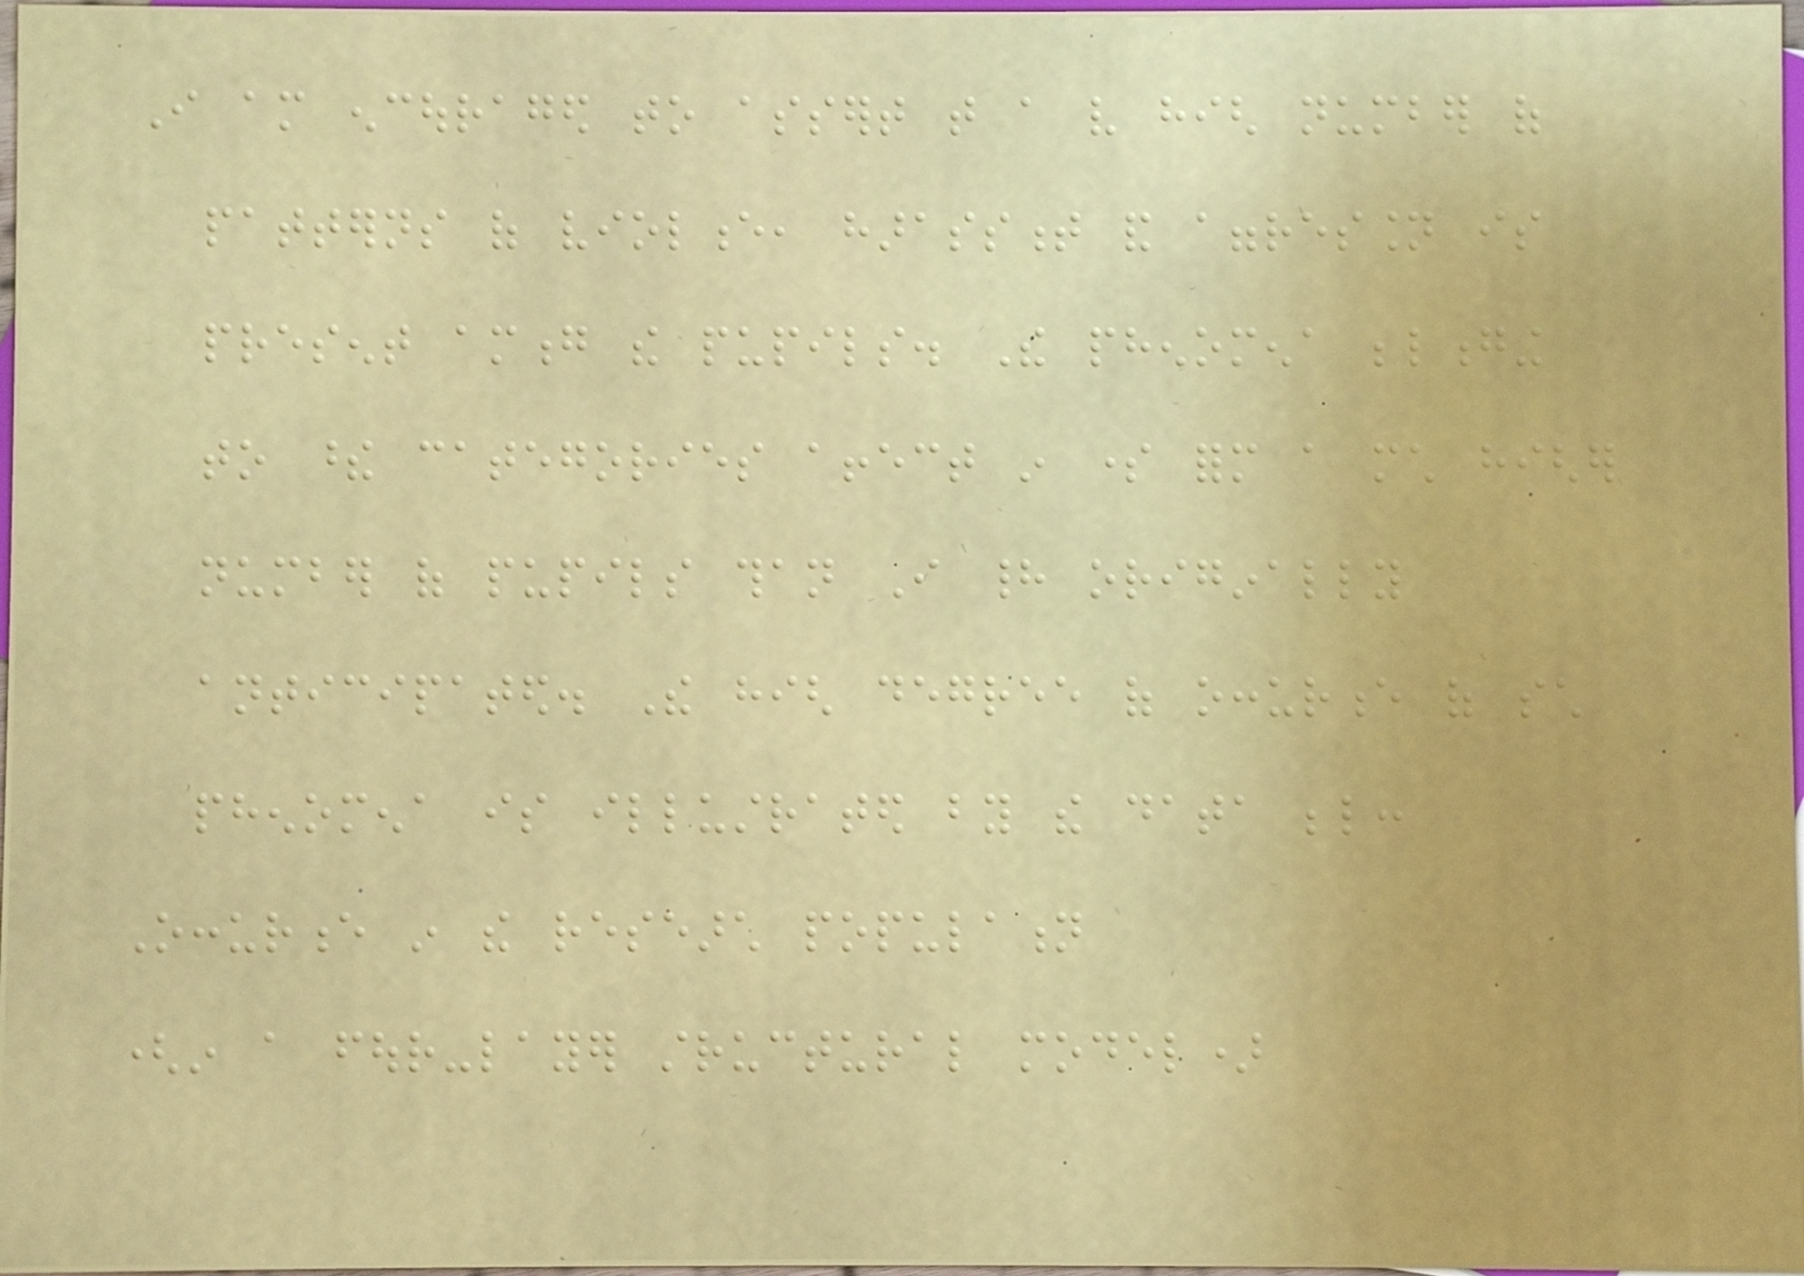I am encouraged to assert that a very high number of
patterns of violence, harassment and aggression is
present among the pupils. The phenomena belonging
to these categories affect in some form a much higher
number of pupils than I had originally
anticipated. The high degree of occurence of such
phenomena is illustrated by the data below:
Occurence in the research population
(in a four-layer structural model)
